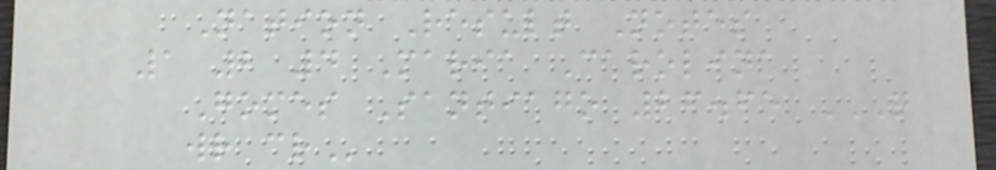Nation Result Notes
1 2 4 Maria Carolina
Gomes Santiago 26.65 Q
WR CR
